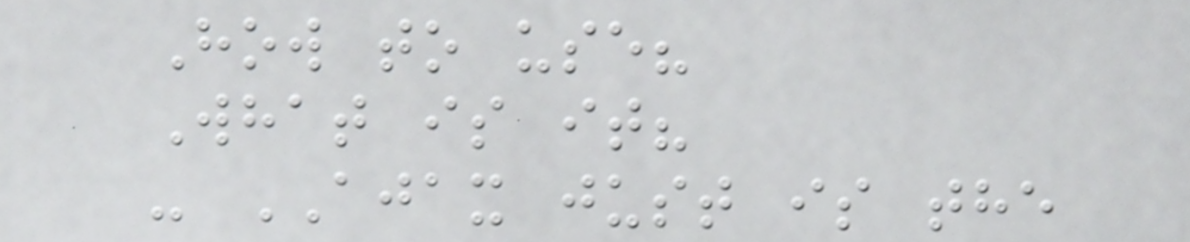How to use?
What is it?
- AJAX just is the
